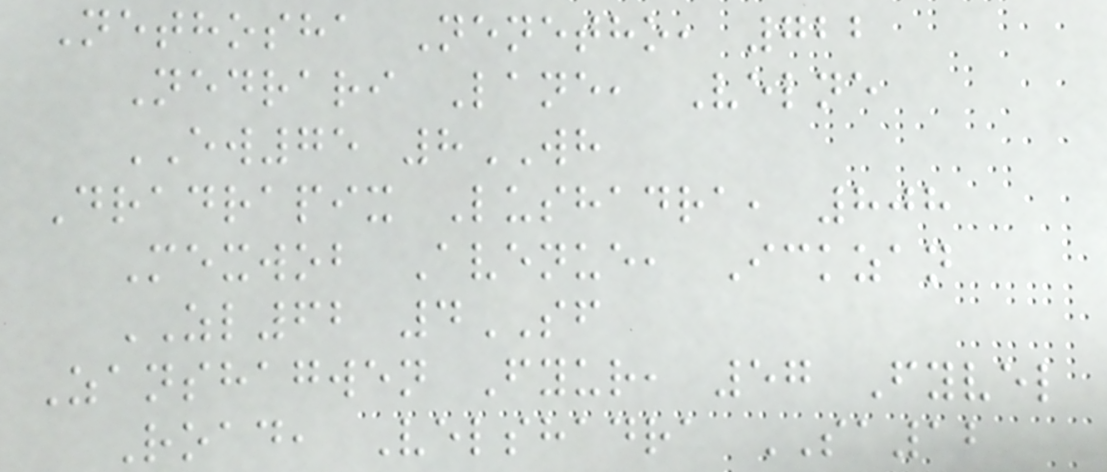Nethosha Nenetho, 722
Nedrari Lane, Velne
EW75 8WH
Dradrapix Lushadra, 808
Mexwob Avenue, Ickzan
ZL62 4SF
Zanshagwen Fyur, 57 Fyvel
Road, Velshadra SA12
